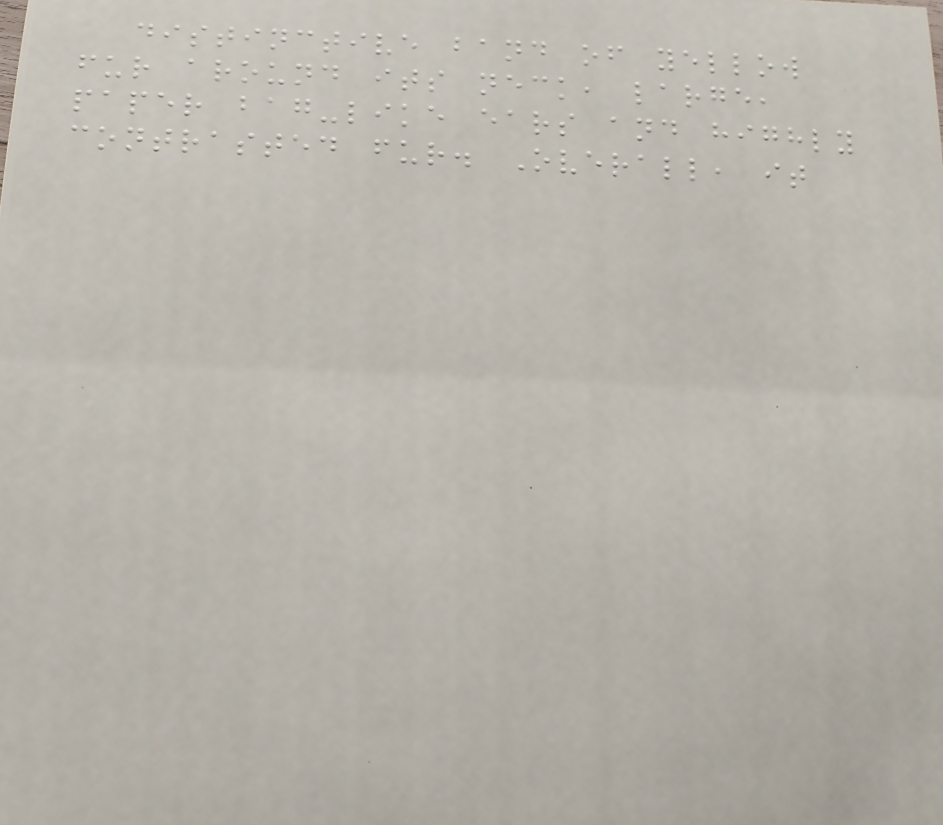distinctive band of yellow
fur around its neck, large,
paper bag-like ears and highly
contrasted fur. Overall, it
